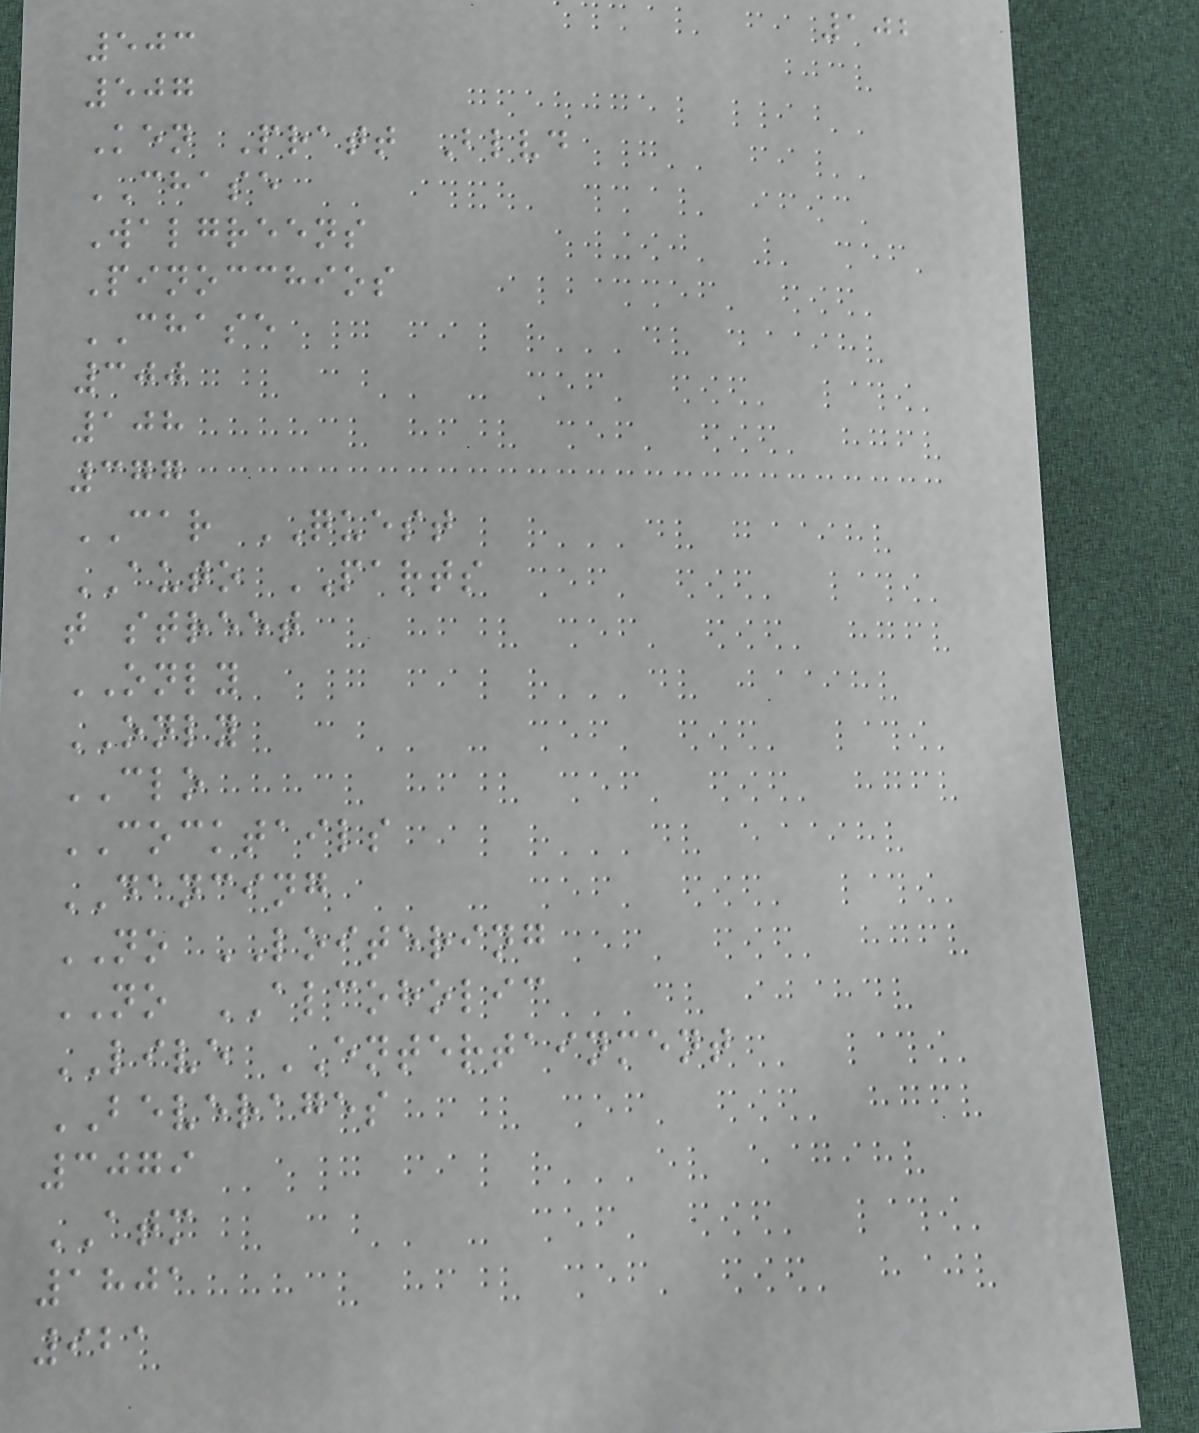102
503
507
Ken Pratt Blvd
CHASE
Walgreens
Pinocchios
CHASE
300
108
377
CAR QUEST
AUTO PARTS
t street
ONLY
ONLY
CLO
COCKTAILS
DANCING
NO LOITERING
NO ALCOHOLIC
LIVE ENTERTAINMENT
BEVERAGES
3079
ATM
1801
921
